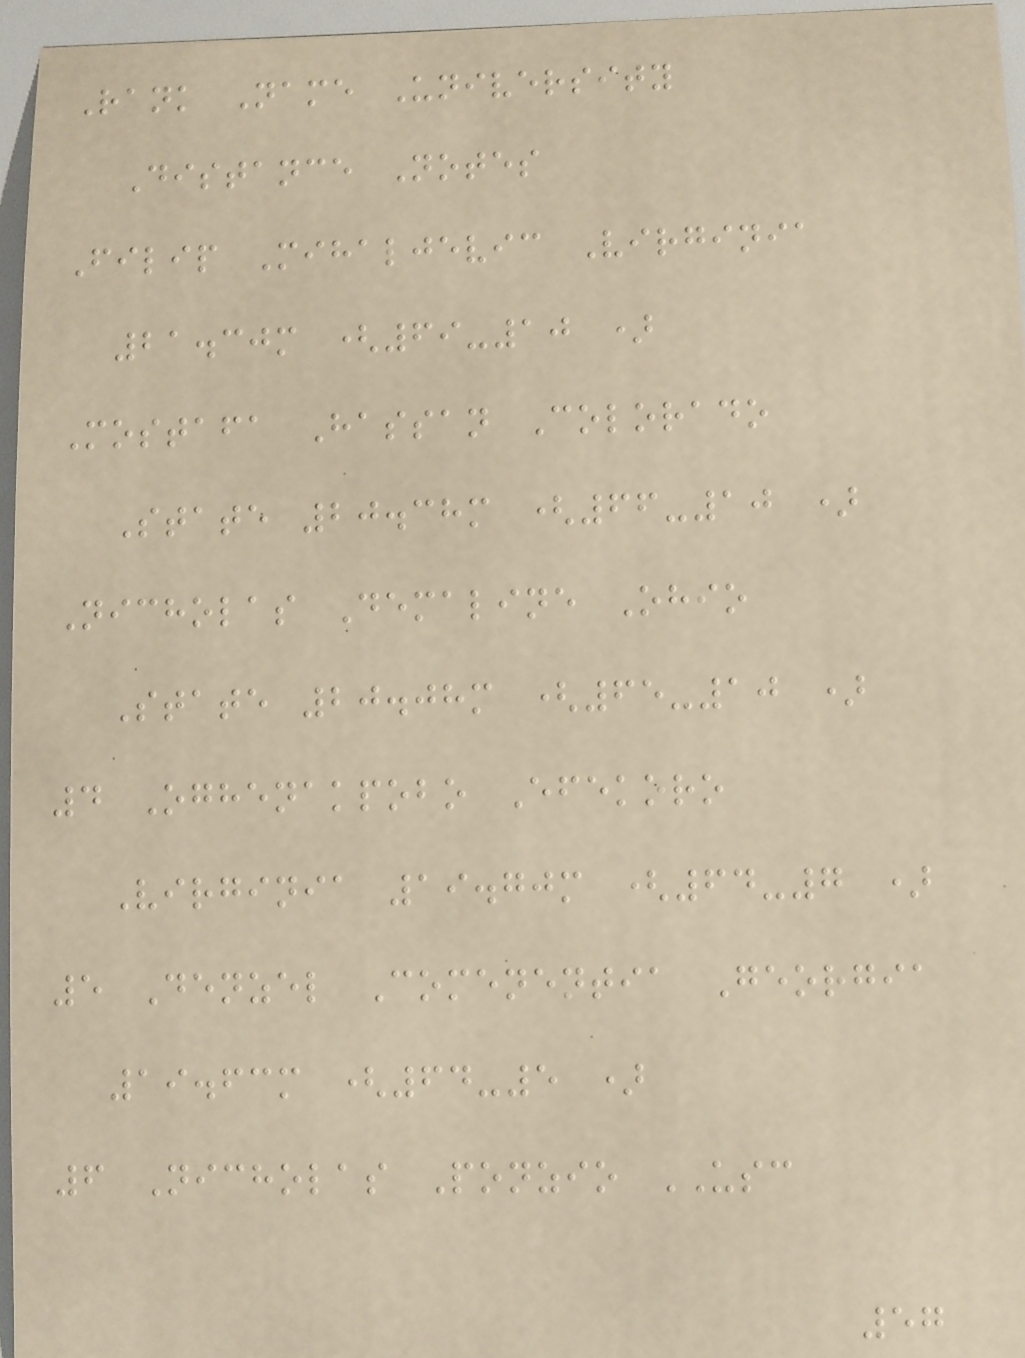Rank Name University
Distance Notes
Filip Mihaljevic Virginia
21.30m (69-10 )
Mostafa Hassan Colorado
State 20.38m (66-10 )
Nicholas Demaline Ohio
State 20.08m (65-10 )
4 Oghenakpobo Efekoro
Virginia 19.70m (64-7 )
5 Denzel Comenentia Georgia
19.63m (64-5 )
6 Nicholas Ponzio USC
57
